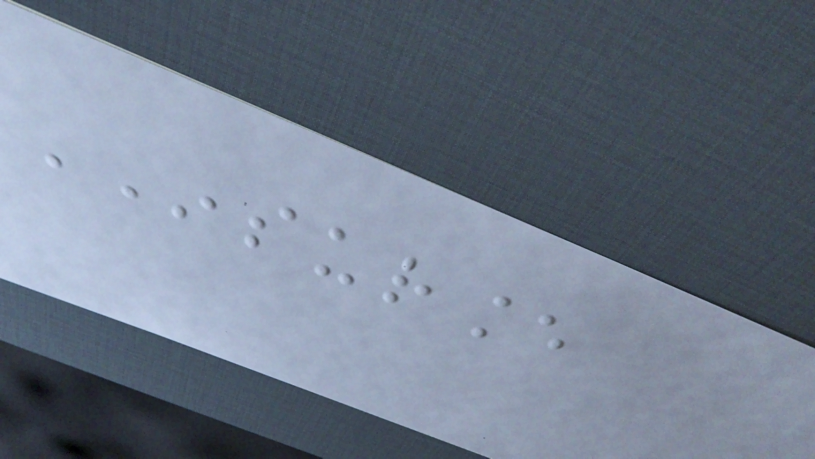INSURANCE
